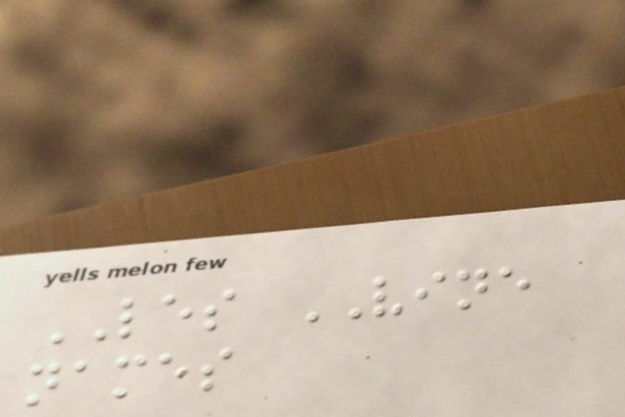LES VINE
names
